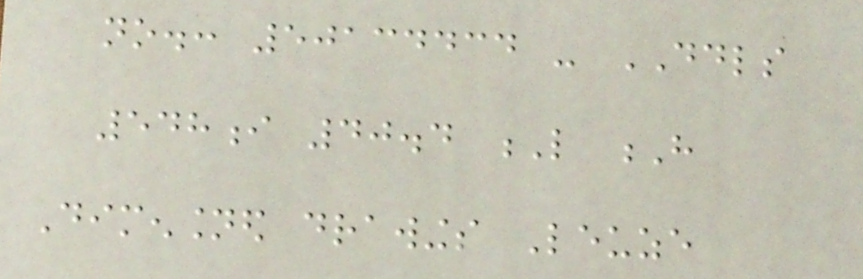no.: 50134434 - DDLS
548i 40.4 L H
Dimensioned drawings Leuze
